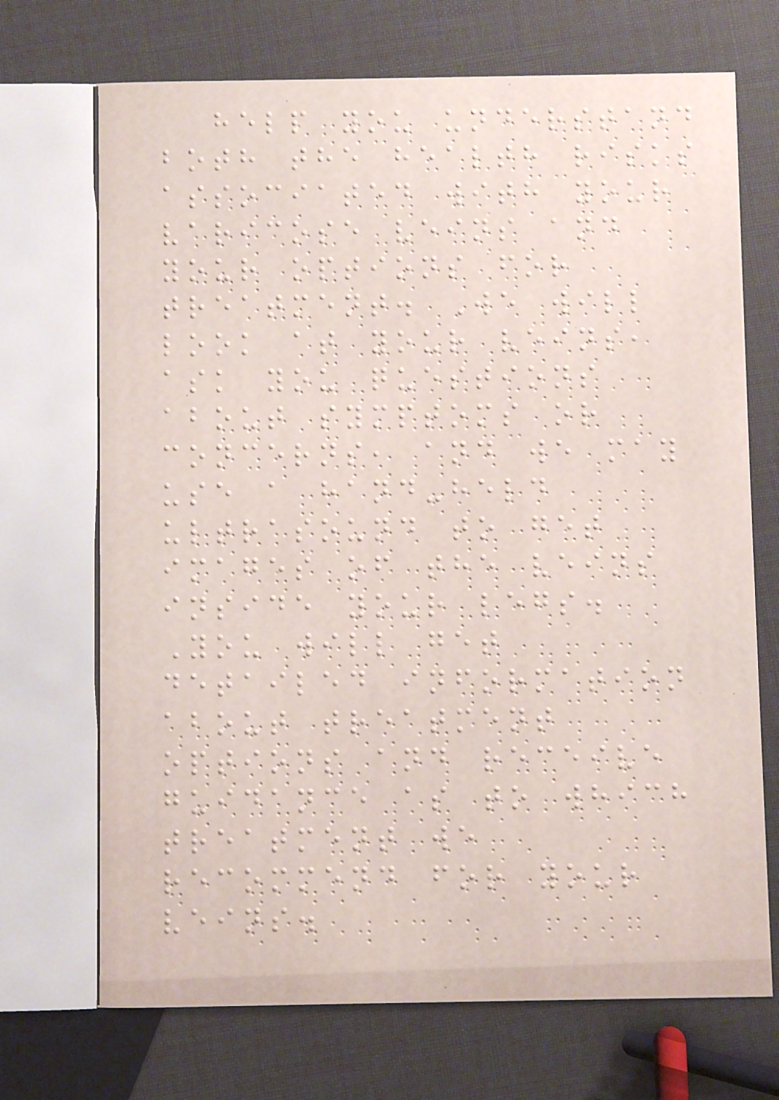help you understand
both the health risks
associated with your
varicose veins and
your options for
treatment. We will
look at your veins,
ask you questions
about symptoms or
concerns, and we may
use a hand-held
ultrasound to get
images of the veins
inside your legs.
You will get
detailed information
about treatment
options and receive
guidance as to which
treatment we
recommend for your
veins.
